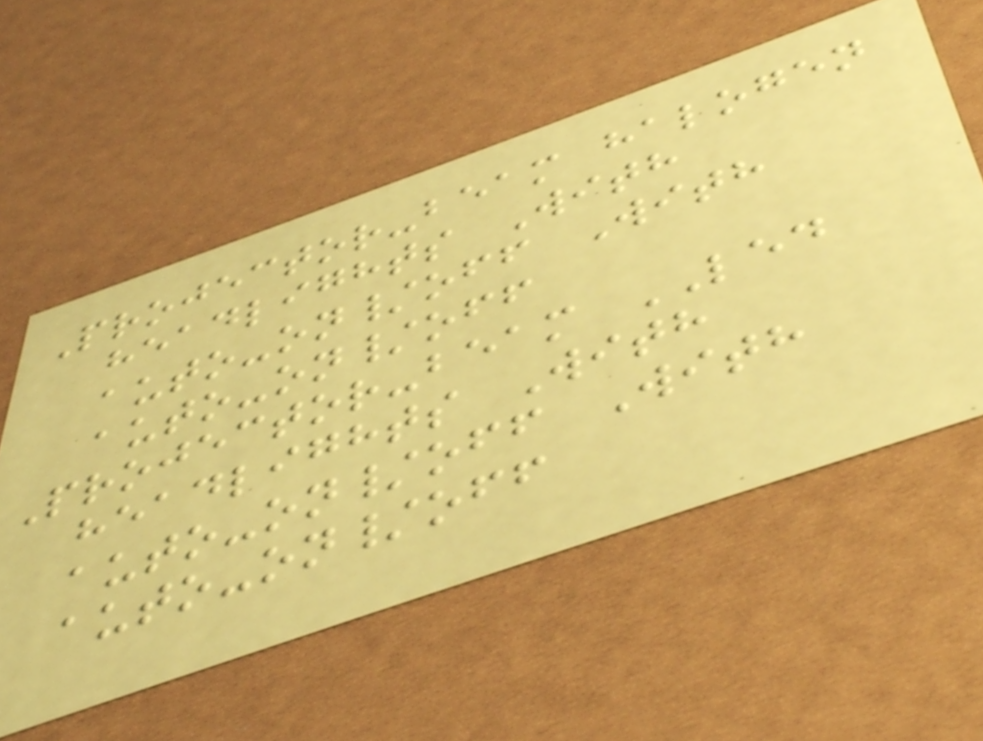Projector-beam halogen
headlights With
auto-on/off With
auto-on/off
Projector-beam LED
headlights With
auto-on/off With
auto-on/off
